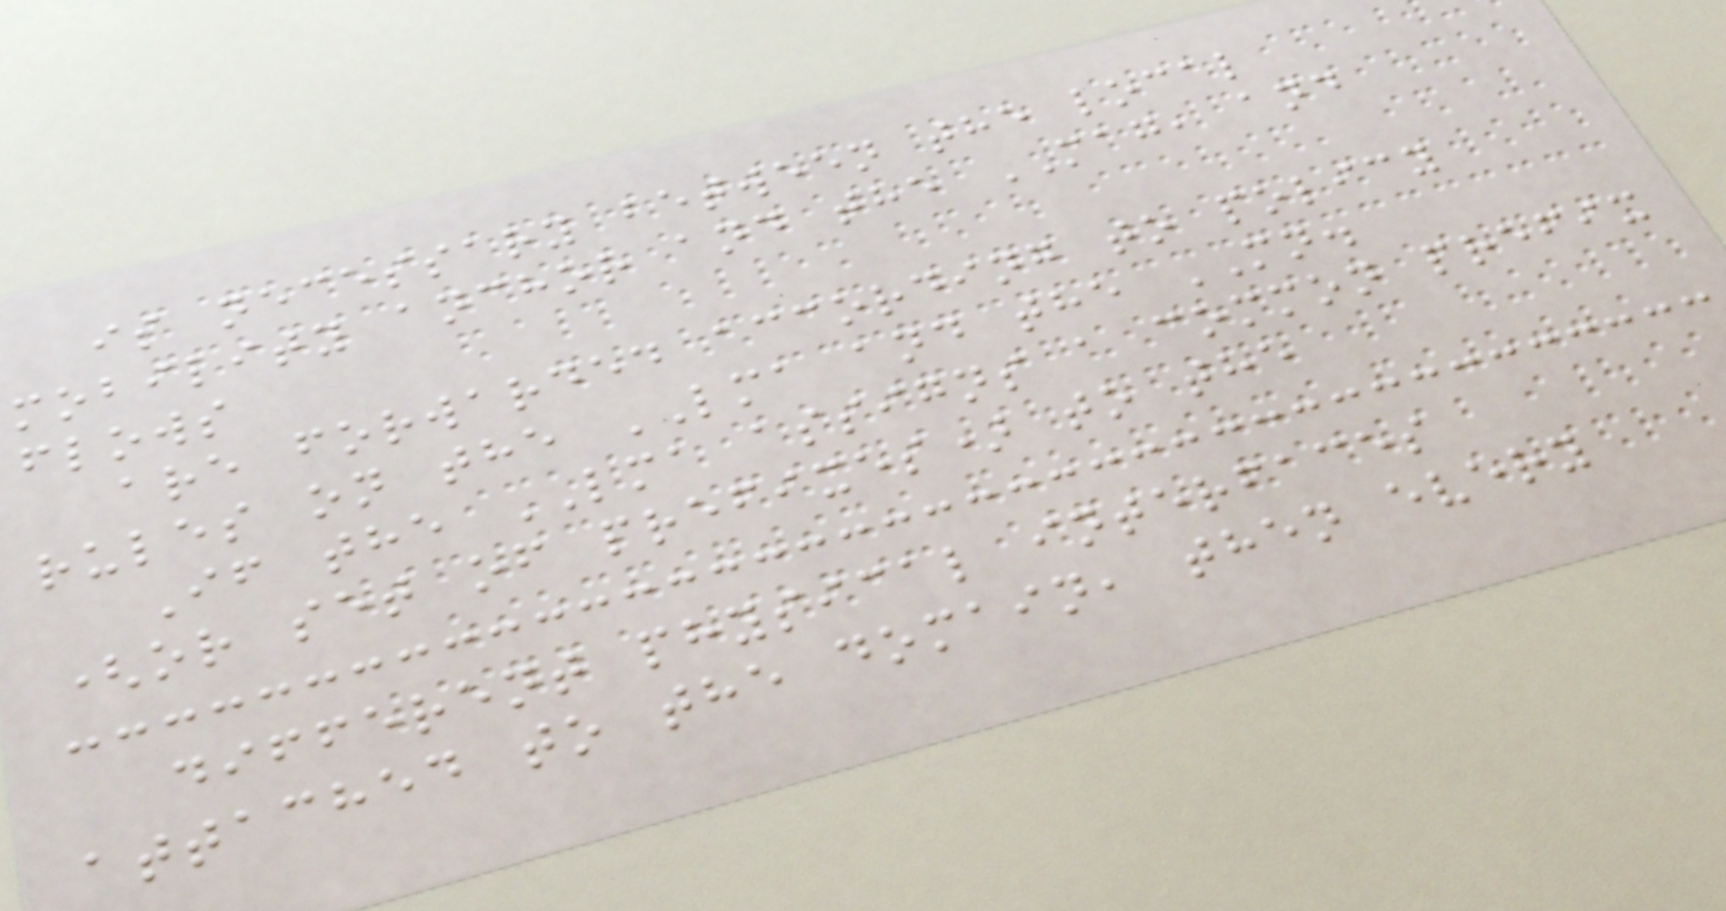is necessary between the local
mobility anchor and the MAG, and
flows
are forwarded according to policy
rules on the LMA and the MN.
If the LMA assigns a common prefix
(or set of prefixes) to the
different physical interfaces
attached to the domain, then every
